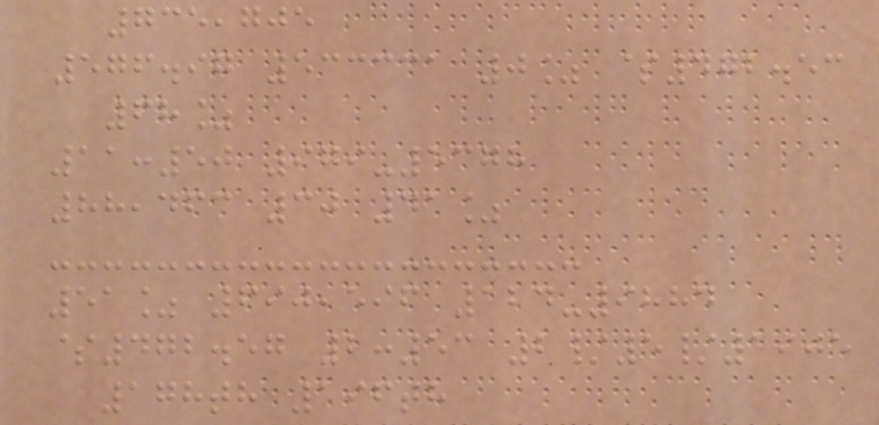735,705
576.97 533331 0% $472.53
68%
11:50 979-5378
88,463 30 41%
51% 690,596 124-9884
$472.57 2:53 2/5/1905
178th 196th
